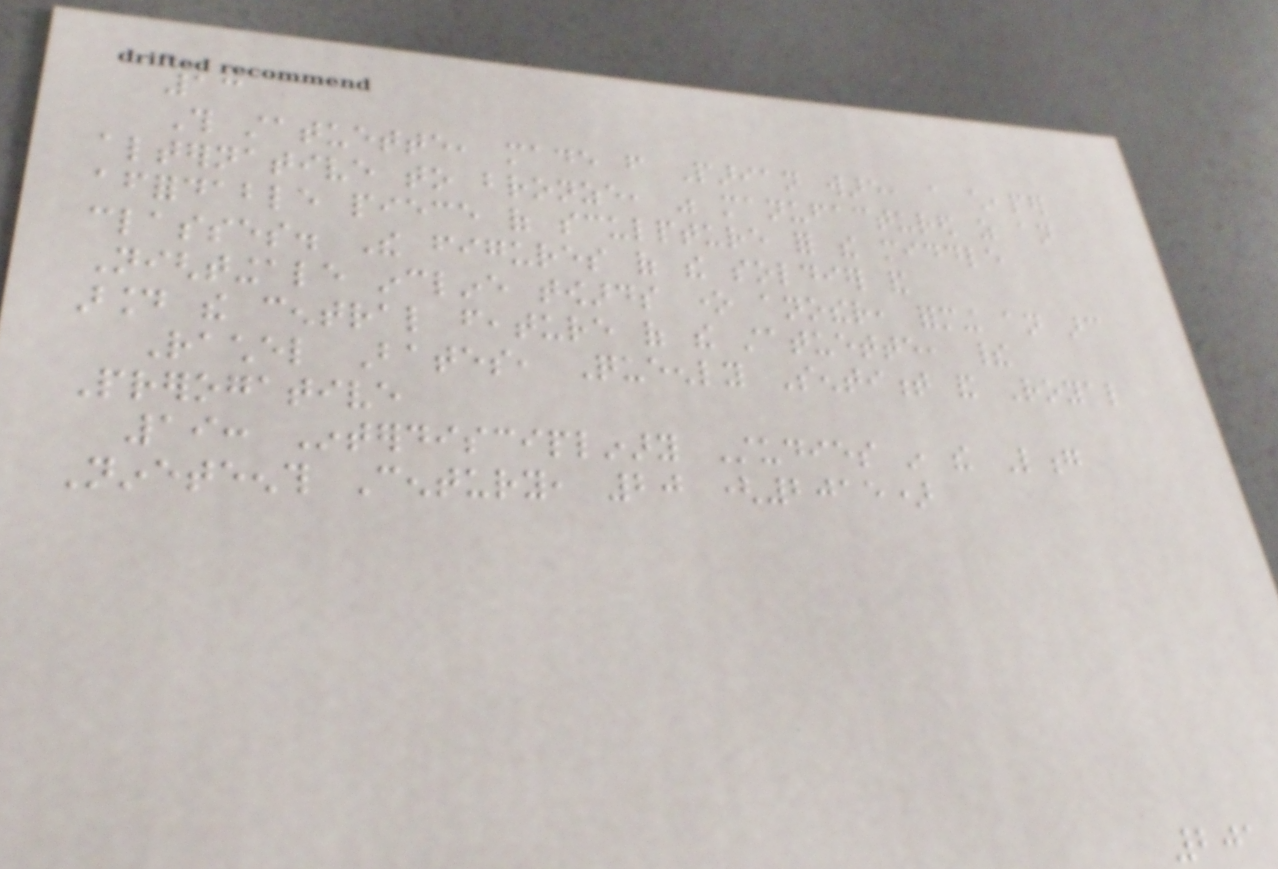13
This statuette, made from Parian ware, a cheaper
alternative to bronze, was manufactured as an
affordable piece of sculpture for the middle
classes. The figures of the soldier and
Nightingale incline towards one another, forming an arc
around the central feature of the statuette, their
Rachel Bates, Queenly Sentiment and Royal
Prerogative
19: Interdisciplinary Studies in the Long
Nineteenth Century, 20 (2015)
201
